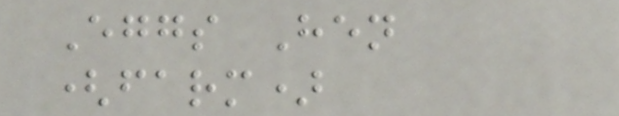Eggs Hen
(farm)
